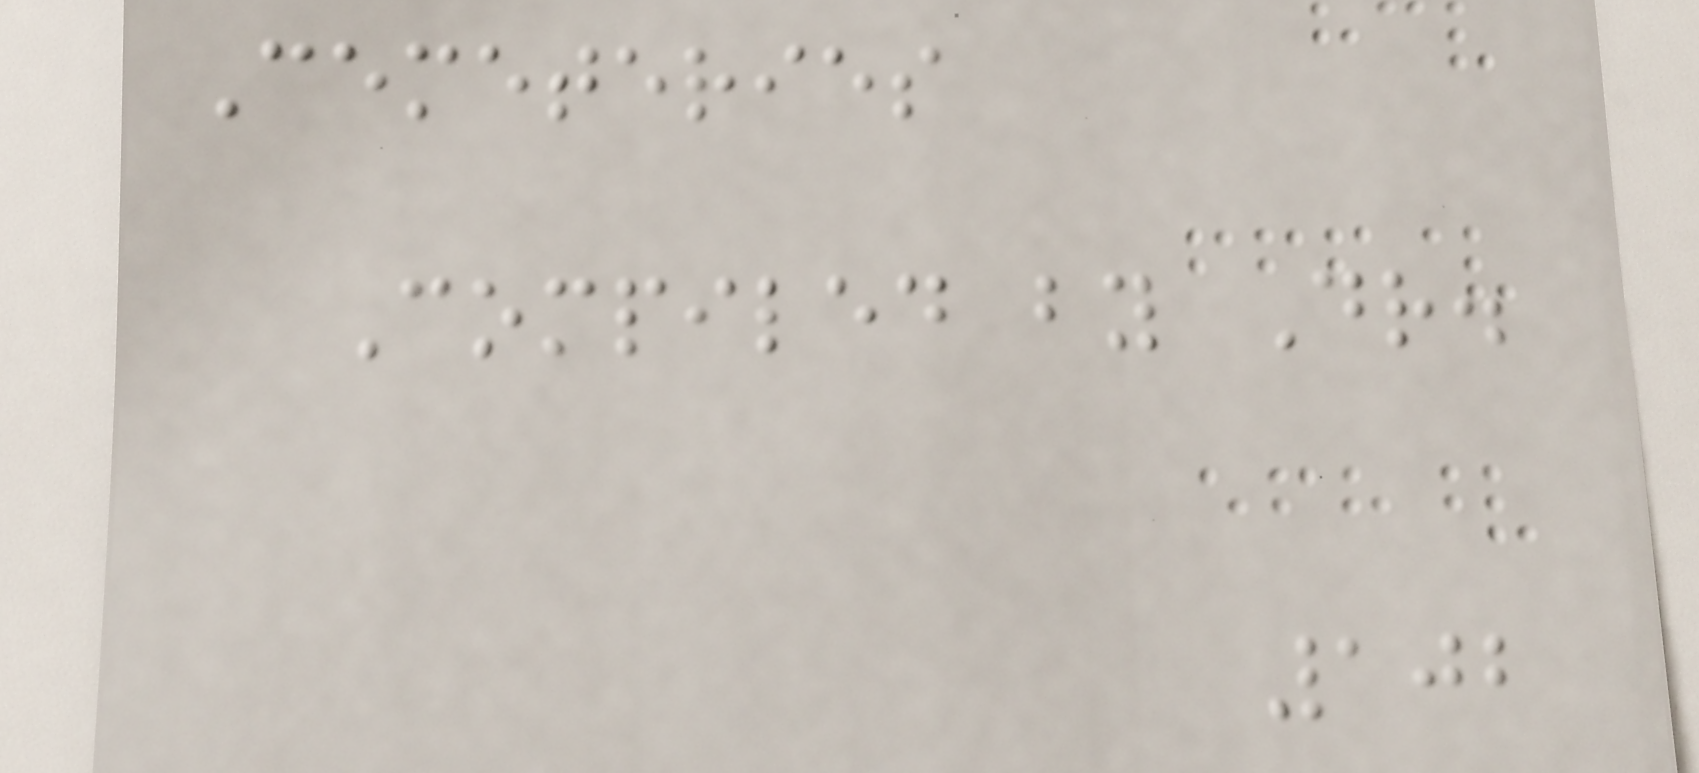Cemeteries
Compiled by Dr.
102
